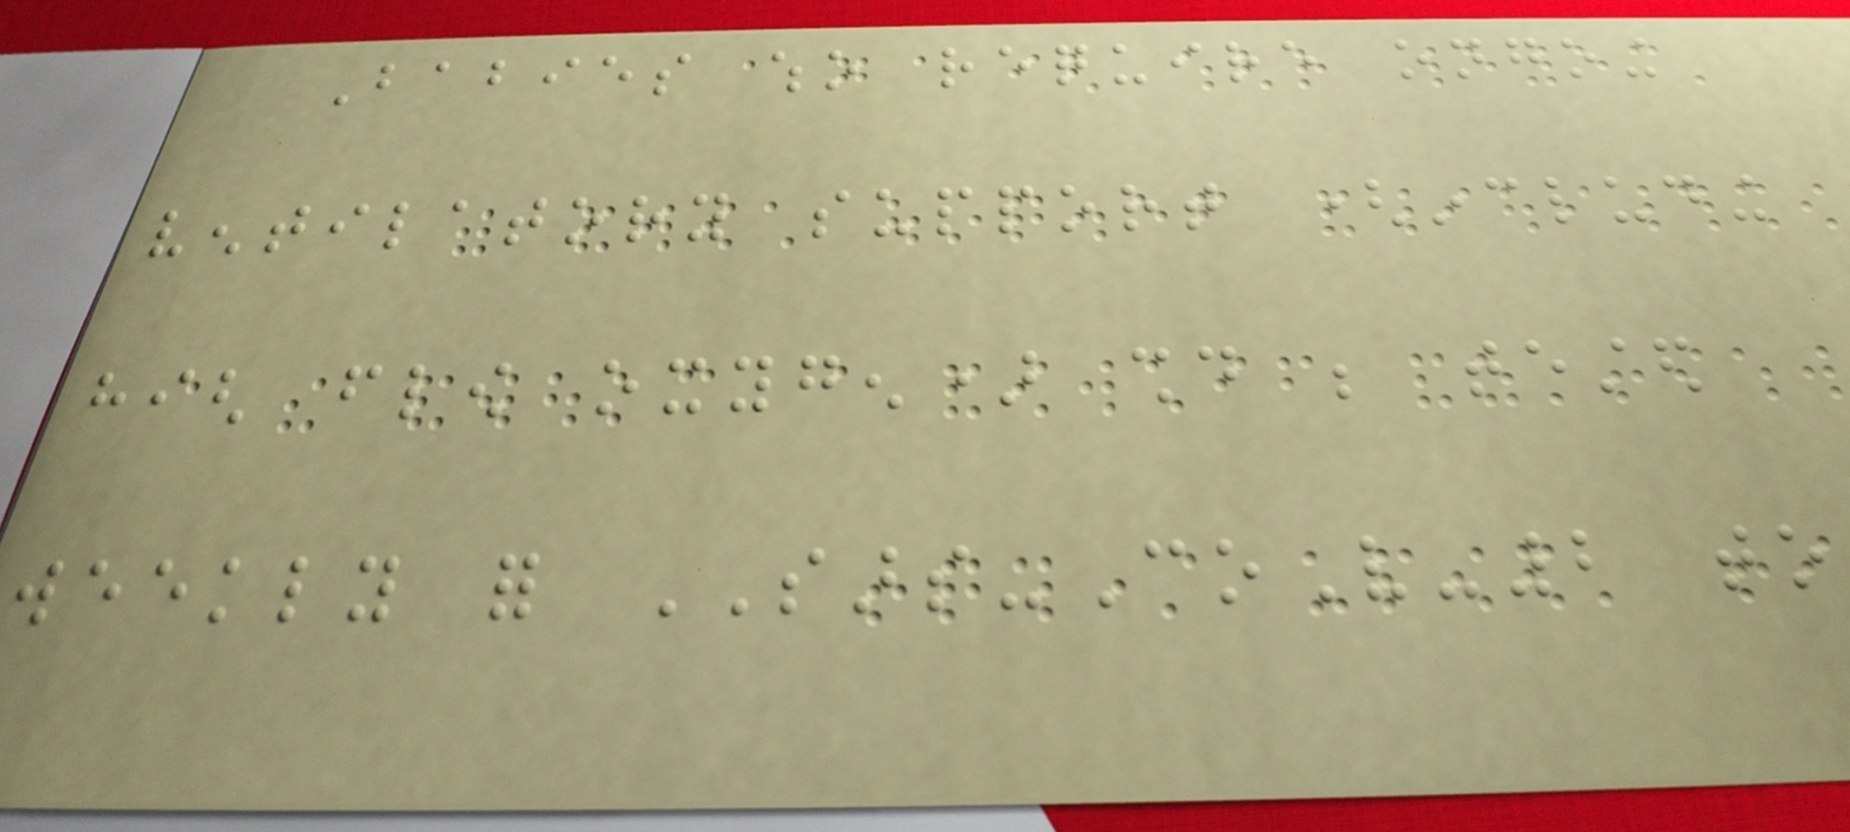Babies who require ongoing
ventilatory support (including
high flow oxygen) should be tested
weekly for SARS-CoV-2 to
